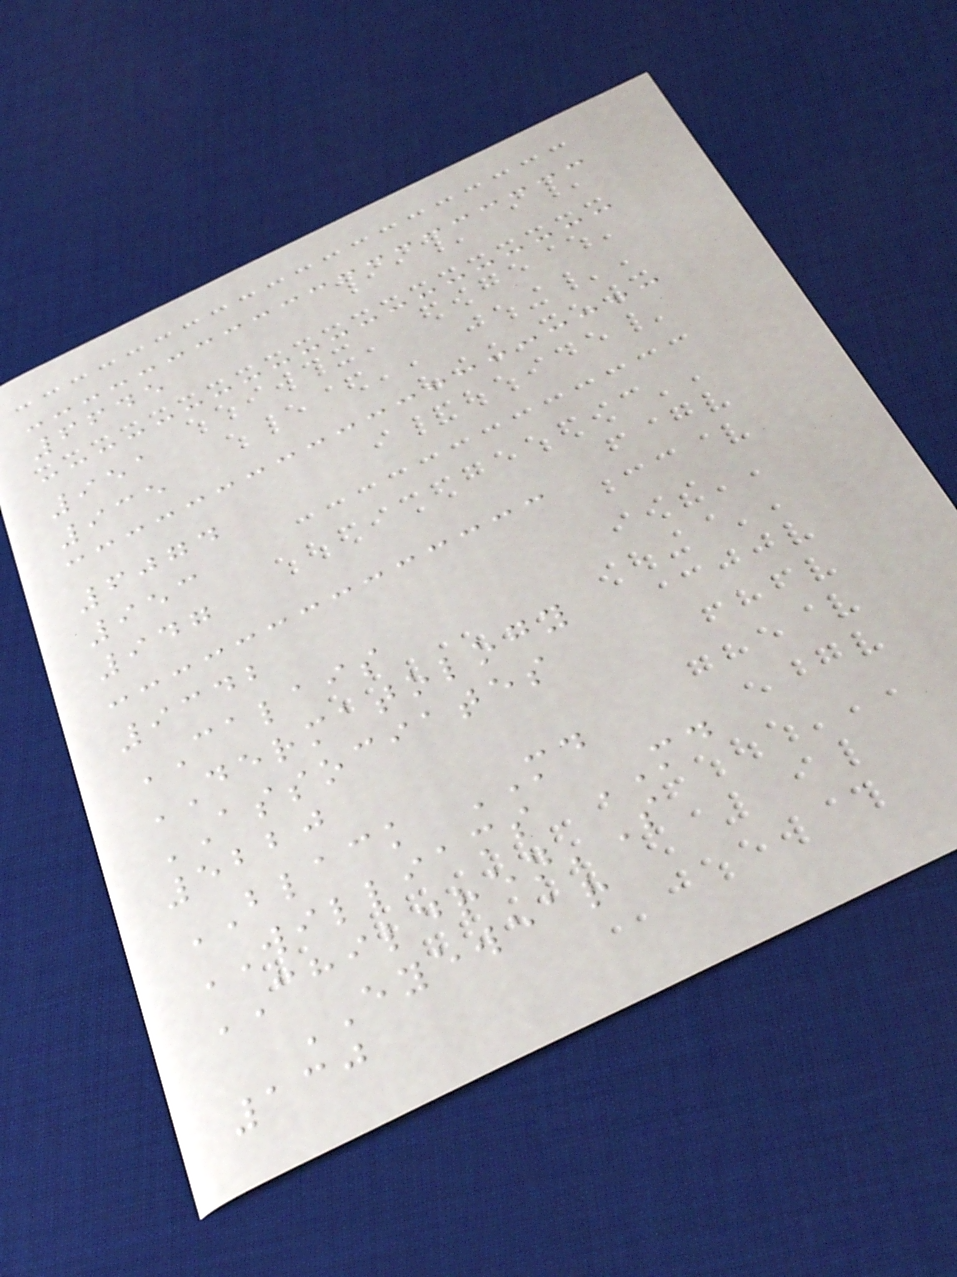6645
951
935
6074
953
947
9342
CALAIS
DERMATOLOGY
ASSOCIATES
5220
BLACK MD
WILLIAMS MD
CHILDREN'S
EYEWEAR
130
